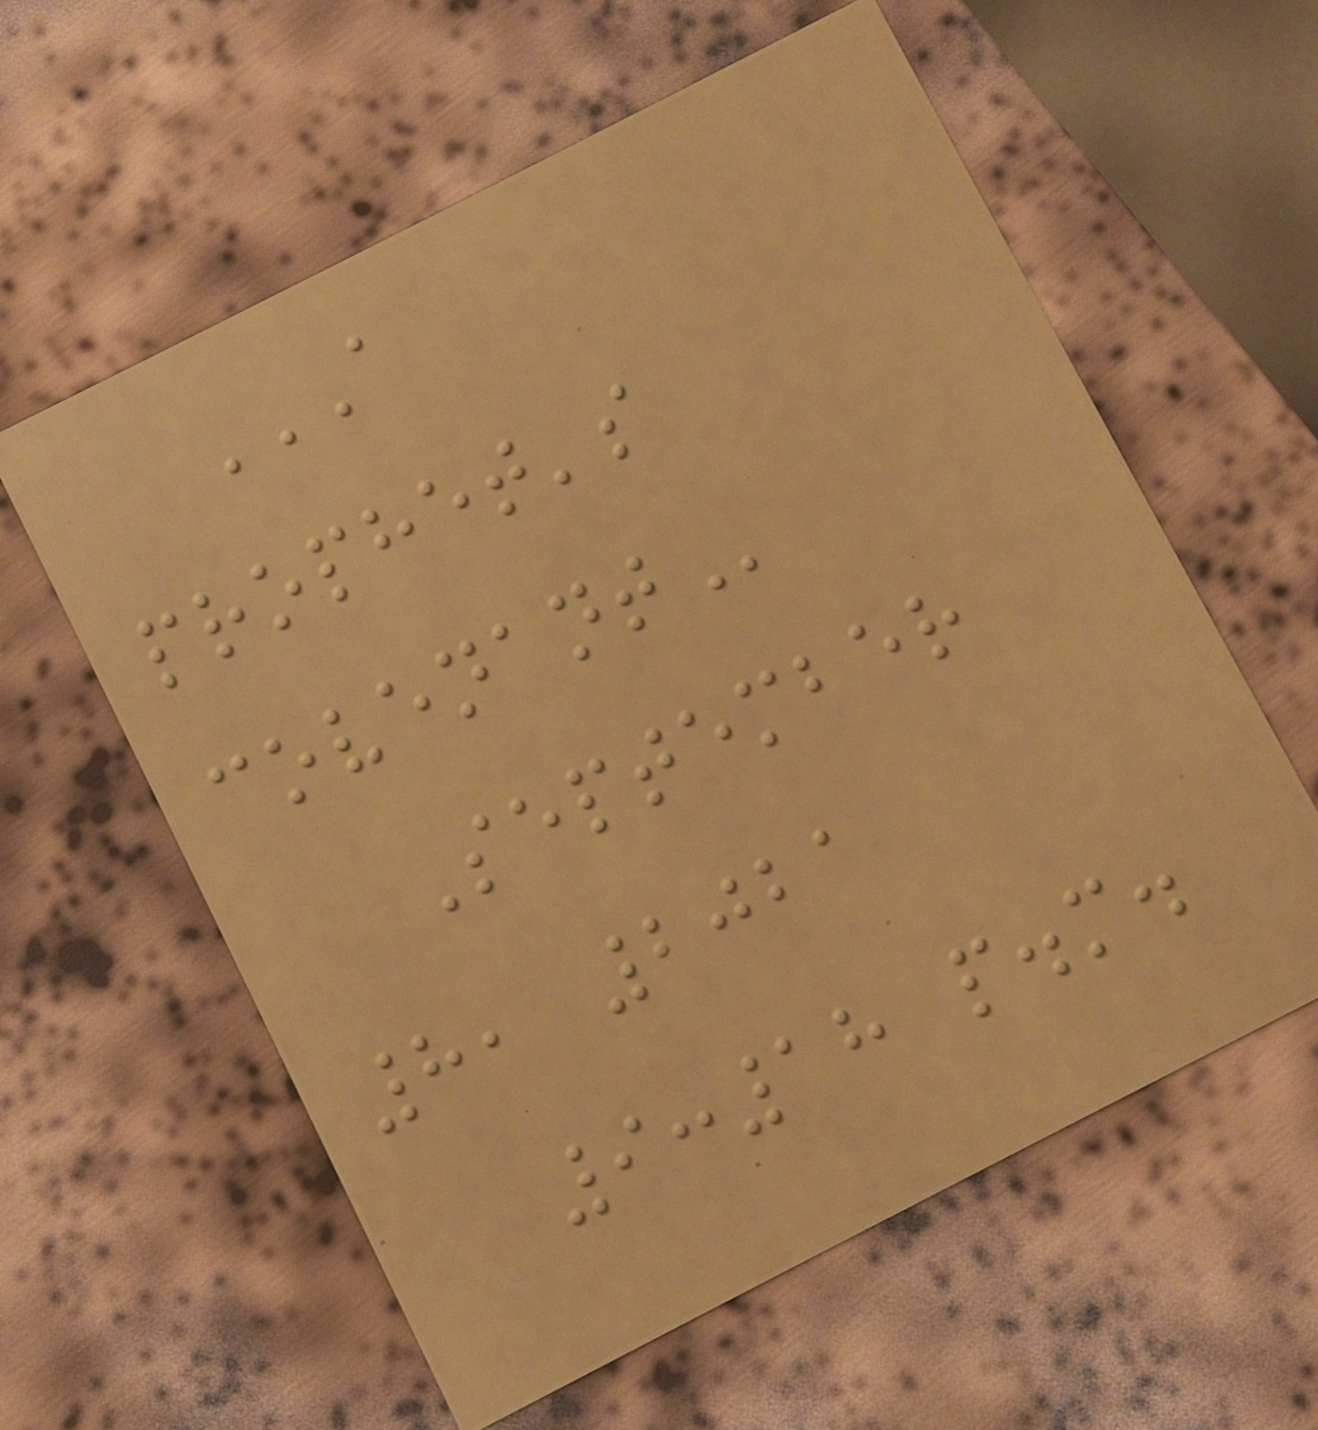A
PROPHET'S
COVENANT
September
8, 2021
9:18 p.m.
